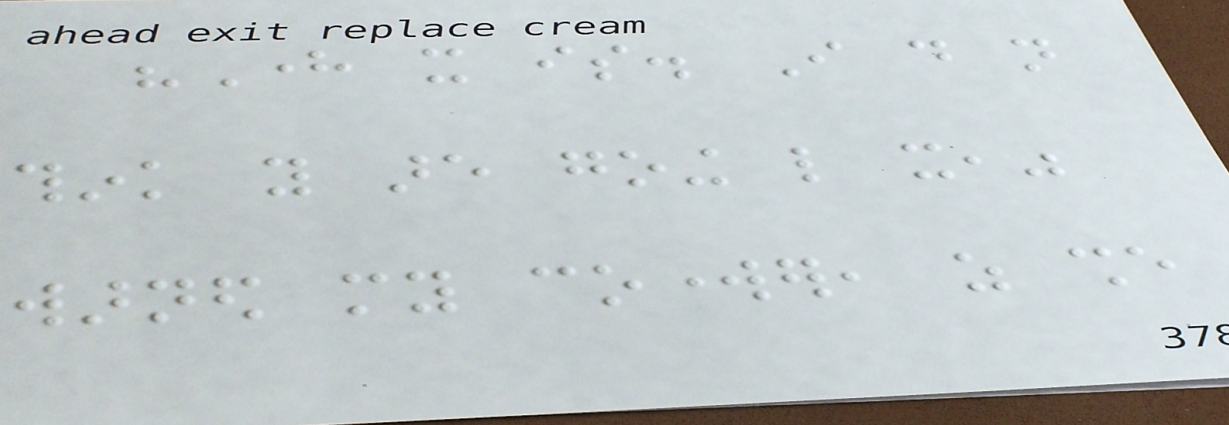"Here it is. I do not
think you are going like it,"
warned my coworker, as she
